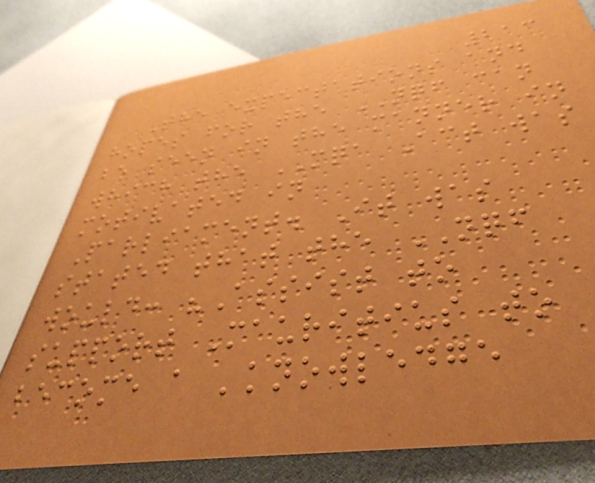213
The expectations and
hopes for the NQF can
be seen in the manner in
which the MQA Act was
motivated in
Parliament. It was
stated that the NQF
would: "Assist to
support Mauritius to
become a 'knowledge
